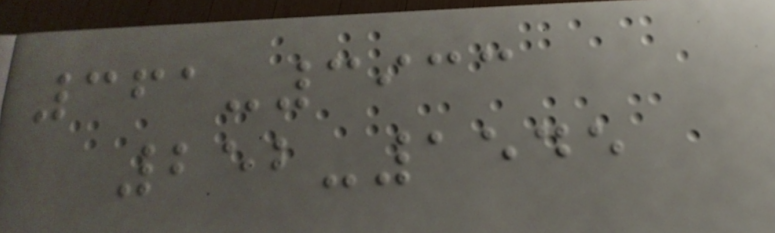361-3933
252-1545
